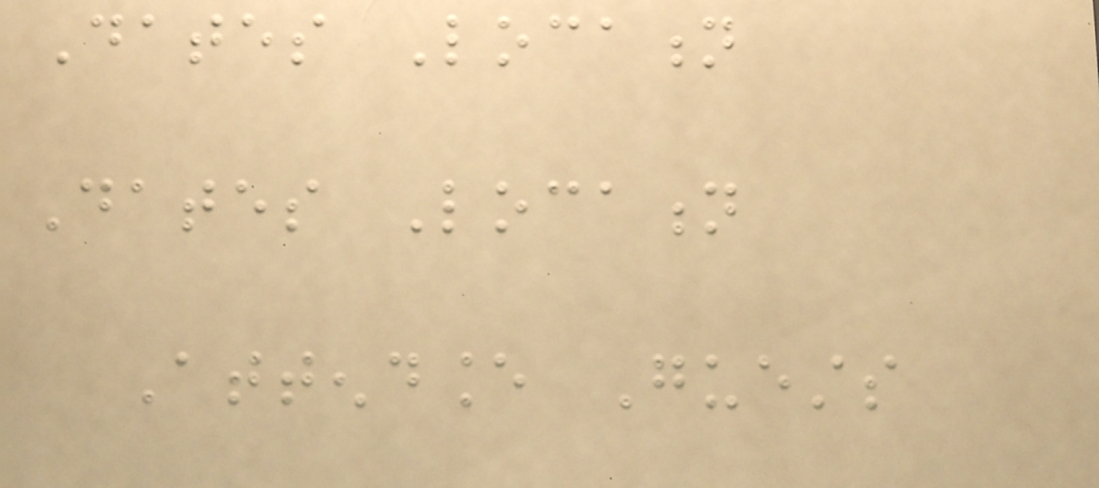Dates Location
Dates Location
Attendance Guests
